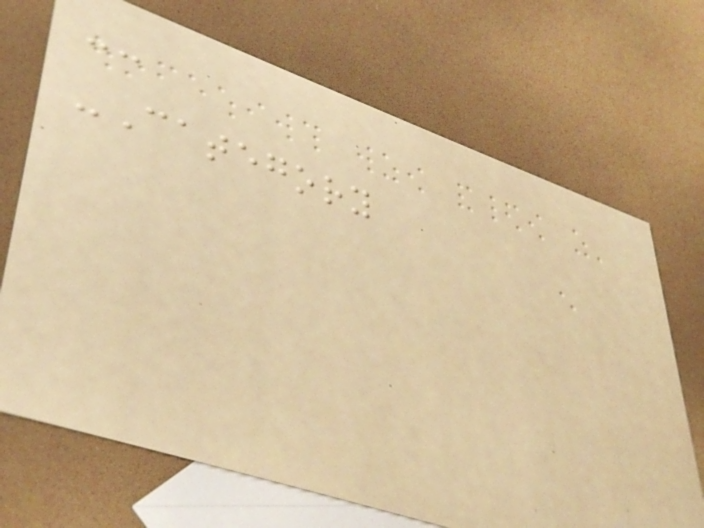--
-Category
